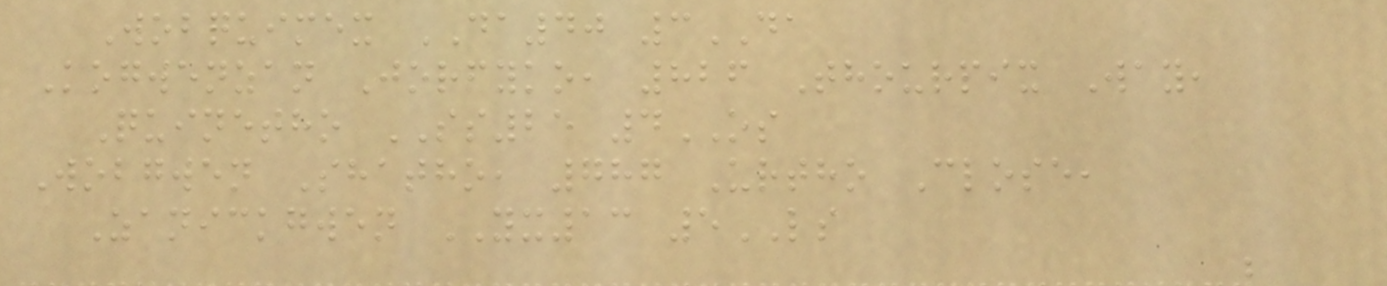Wobquimex DA40 3DA
Kogwenzan Jorfyko, 826 Thourpix Way,
Quinetho SS25 4OS
Wobgwen Shatho, 787 Urtho Close,
Zanickgwen YX13 5LS
